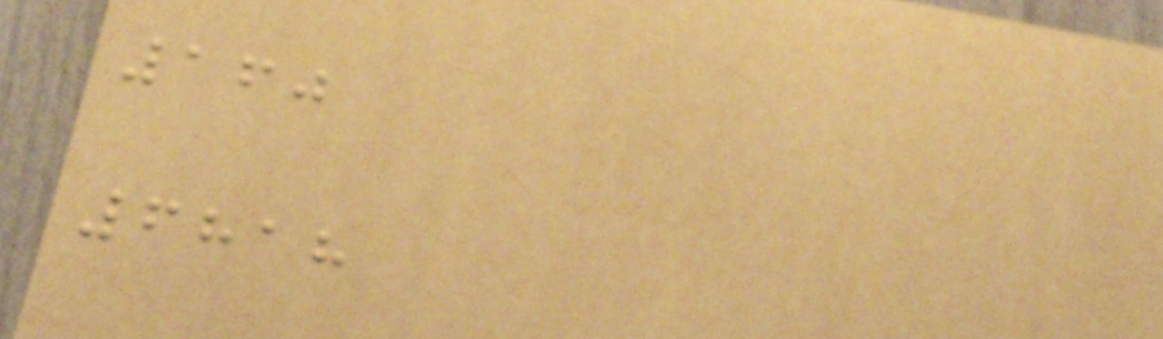160
6818
